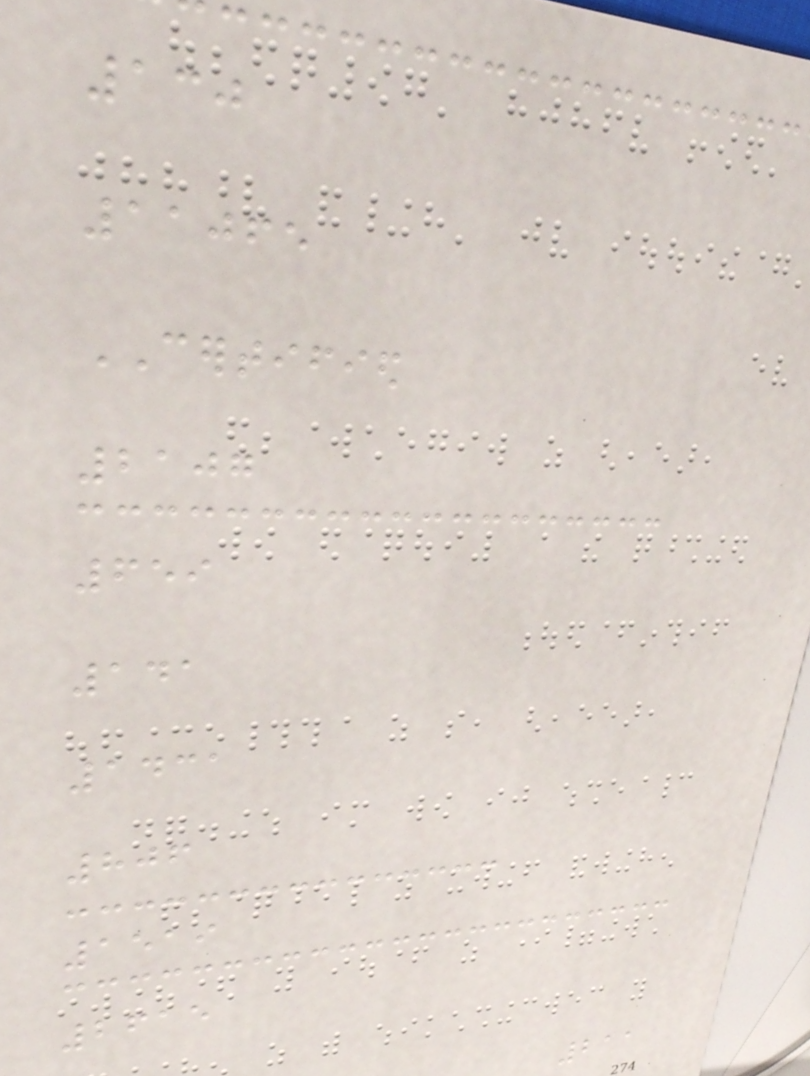130
11065
CERTIFIED
2107
659
141
1431
806
1519
2615
211
